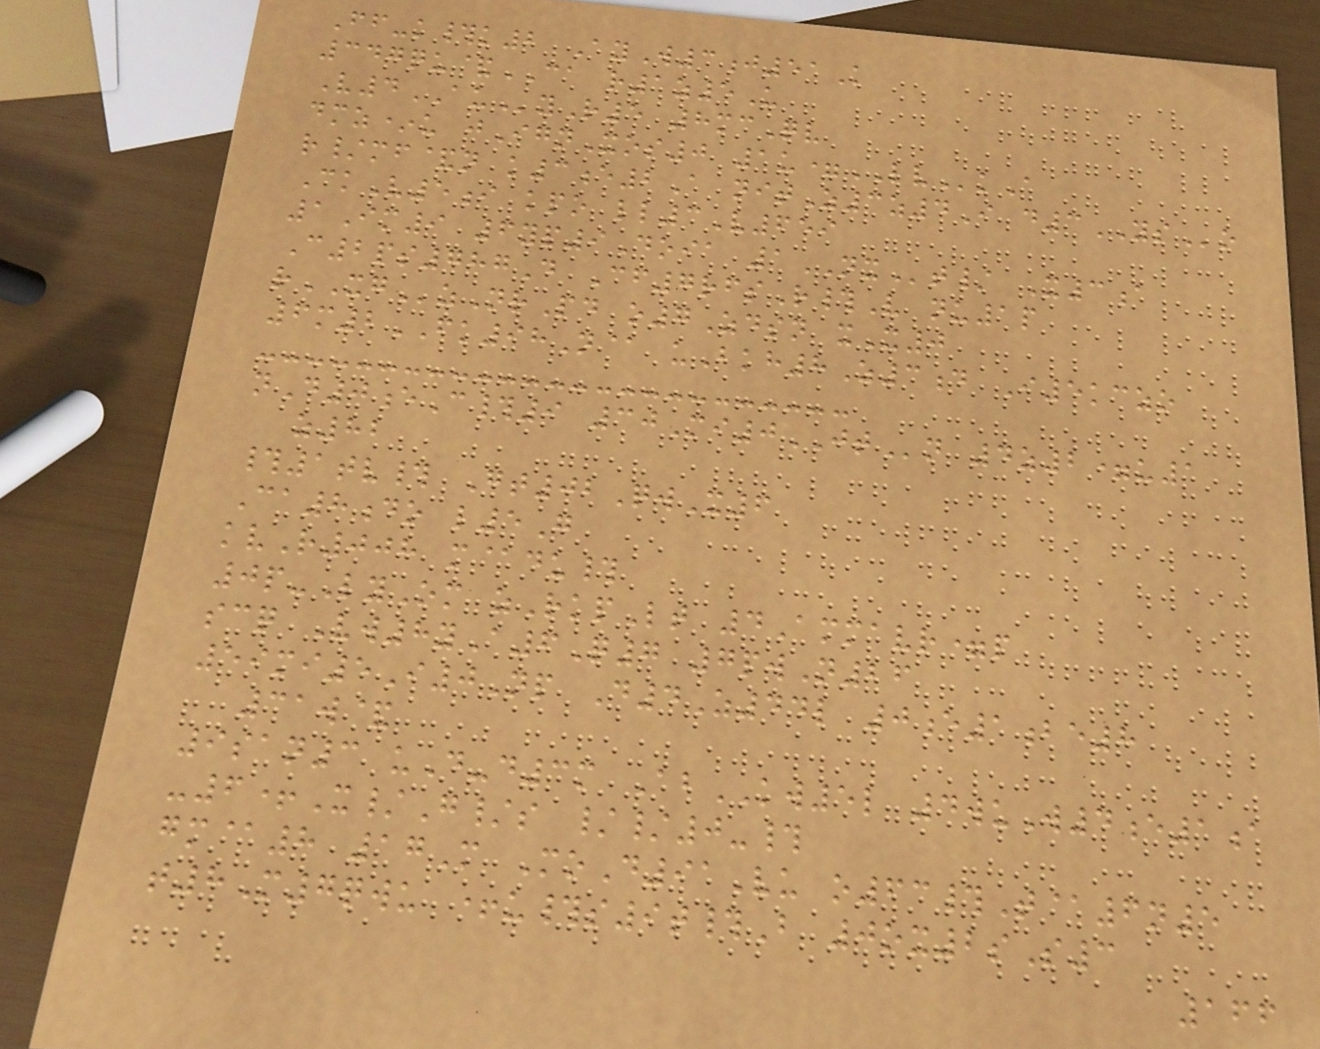Ff-k#k2 AyW3j51K
347qu&CA r1z5U
V4AUyR5 8mcQv
dmz*u jIgnXos0 1u=LVkA
r/mf&n k3e2A nitZ3z4I d3YSo
CkV5i kpo ll3V659
1Im9 6yp9Doia 1NXt/ X3a
C2ps787D Cf7rfsR#V nu1p
rXGzNrPd o7Zdsn xX0
6m2FK98N@ uBkh8Z3d I5kczo
nD0eC#9 30Mi0JTn 4z2=u1
z82
#1tv# Gt02QwX6
Ca8do l5G
kvR008 m@du#
0p-LyOm zRkpLt 4Ammavr=p
scq Vw8yA6Q7 7pwN26
59mi5I0Np D4Z44l 0e1be8
31w&
9san3 uD-d3m AbKW5l 4wuW4e1a
-6+X/G/s //0-#
gm@8 17M MoD91Vu o63#T@6n5
t8M7qwu +u#s9t#B 0ox2sS3
166
